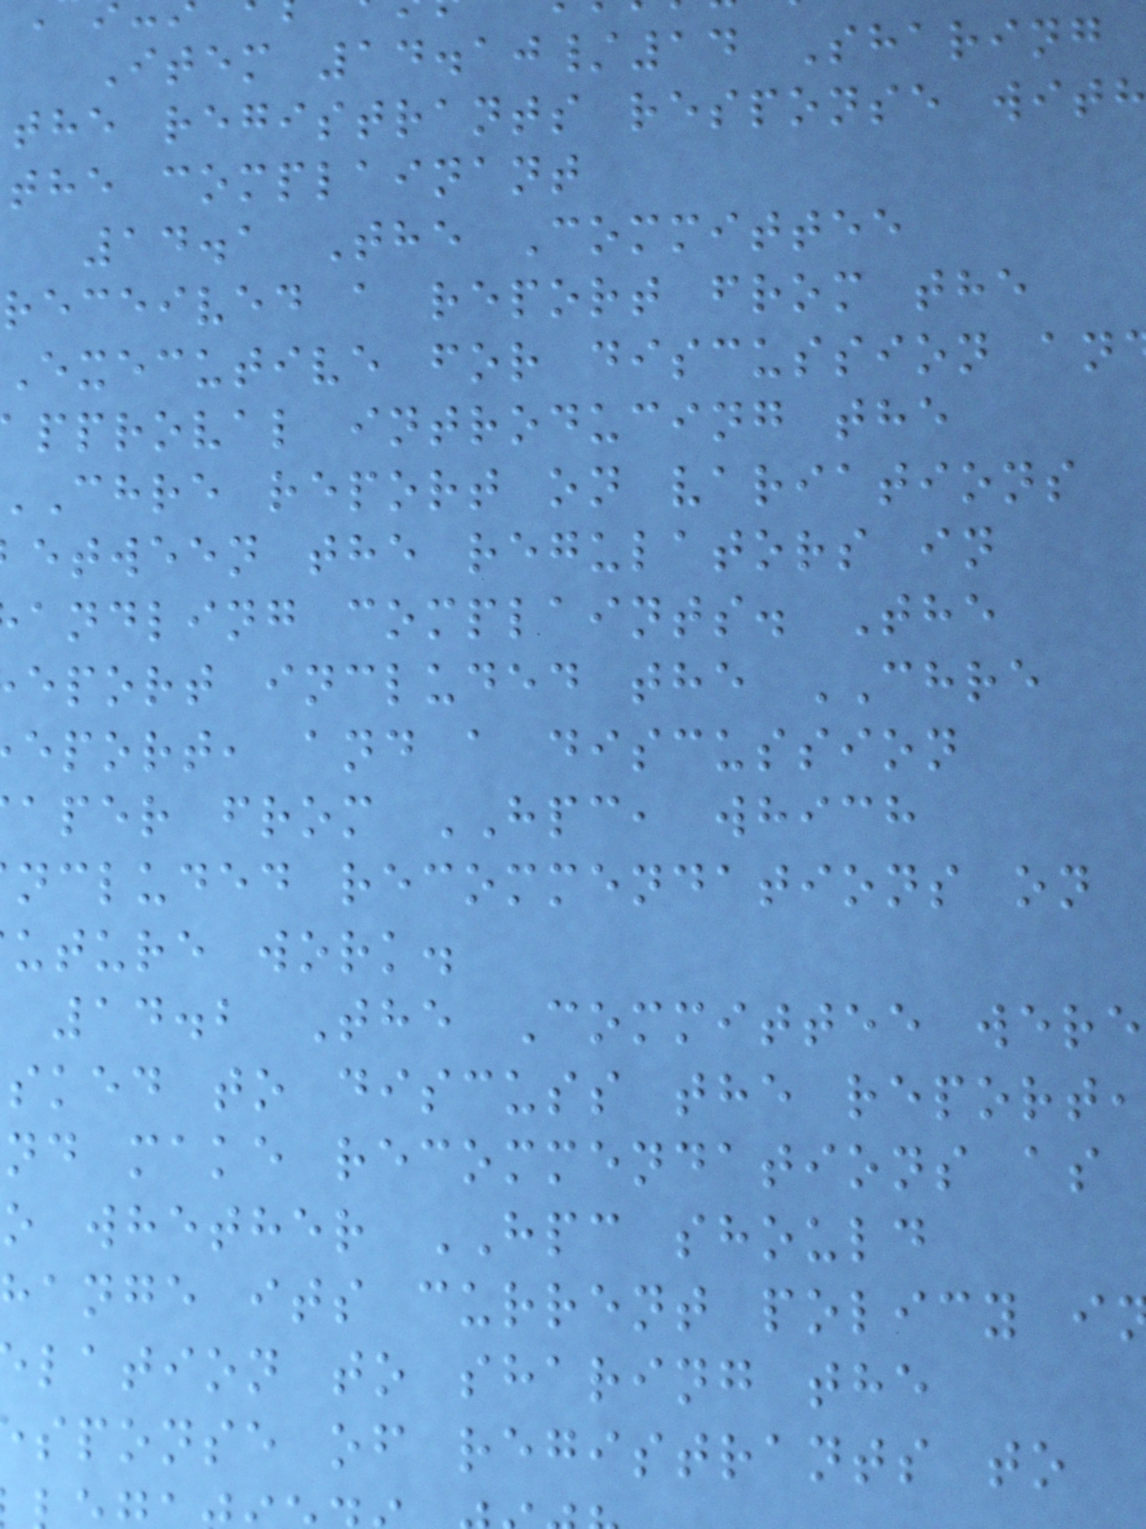Item 14.10/14 Sharing
the registrants response with
the complainant
14.1 The Committee
received a report from the
Executive for discussion an
pproval introducing the
chre report on variations
etween the regulators in
andling complaints. The
eport included the CHRE
eport, and a discussion
aper from HPC, which
ncluded recommendations on
uture work.
14.2 The Committee were
sked to discuss the report,
nd make recommendations as
o whether HPC should
hange its current policy i
lation to sharing the
sponse of registrants to
